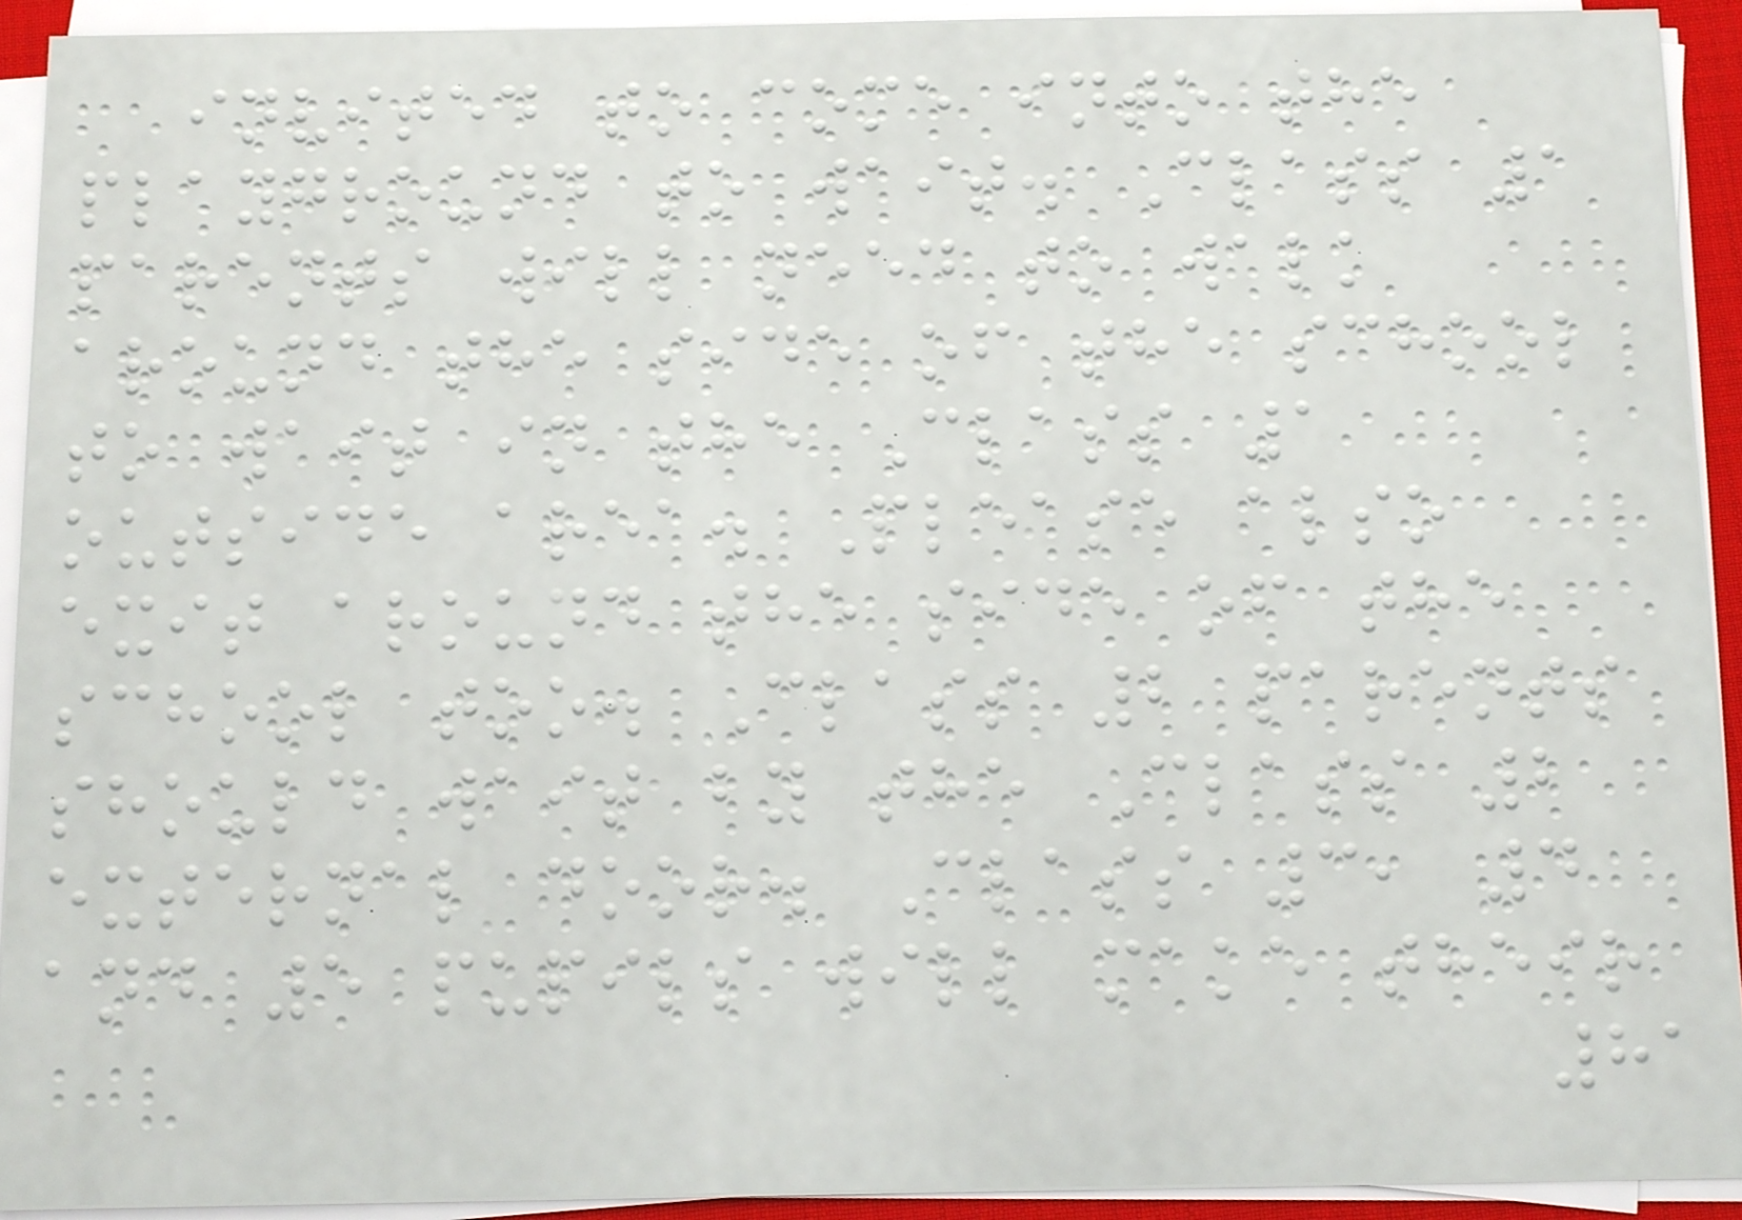invited to come into the
playground to wait. Class 1
parents will need to walk
around the side of the school
to wait in the Class 1
outside area. Please also
exit around the side of the
school too. Class 2 parents
should wait by the Class 2
external door. Class 3, 4
and 5 pupils will make their
81
